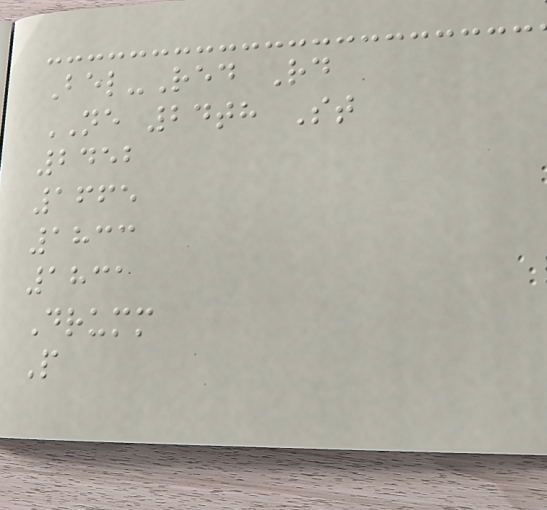Bel-Red Rd
NE 24th St
2452
1665
1833
1831
Drumm
P
